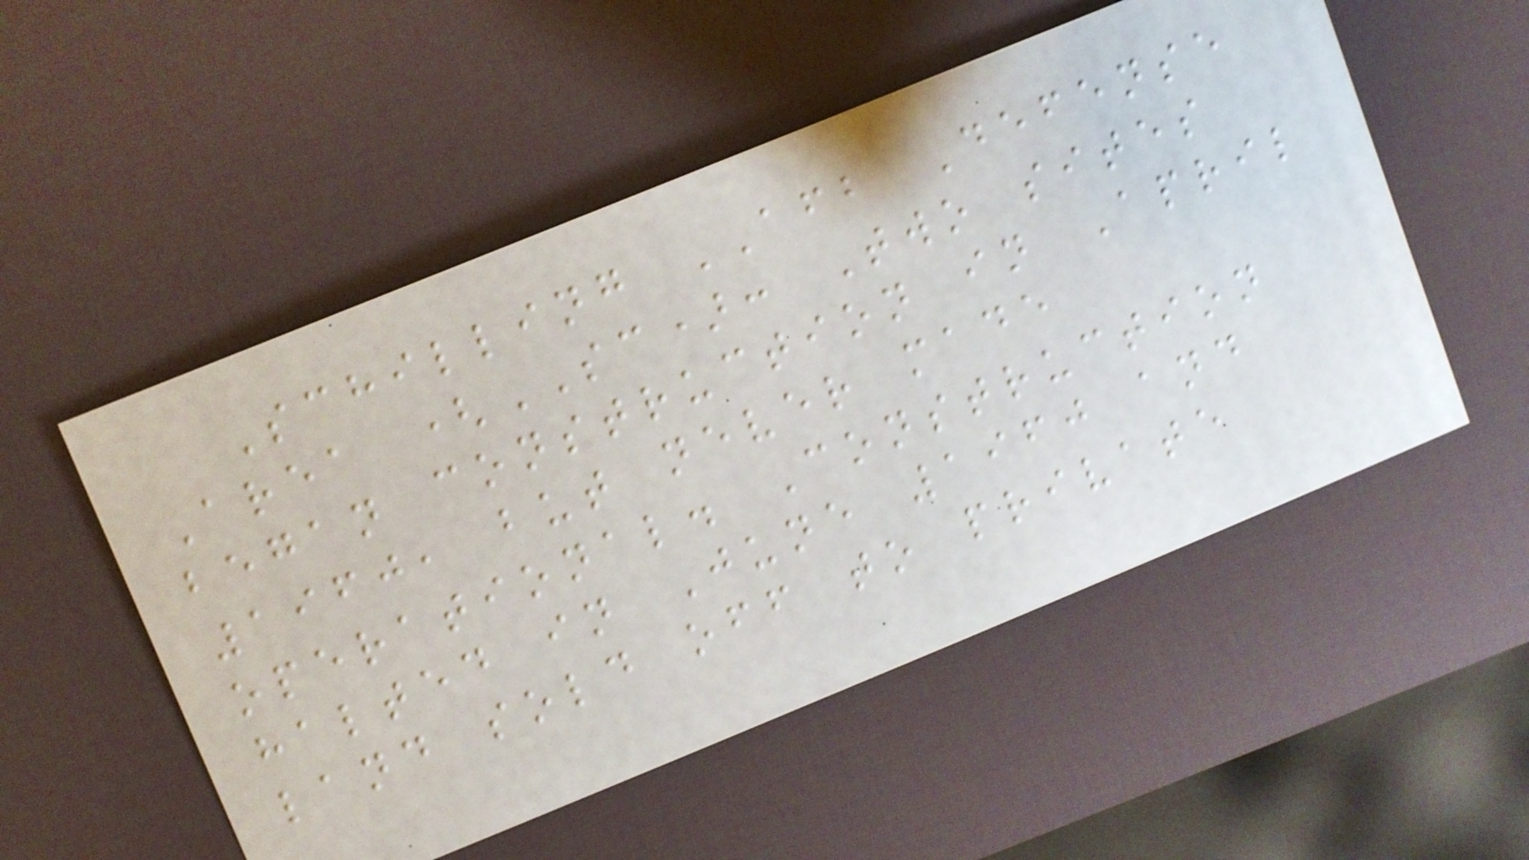Schilling AFB Defense
Area (SC): Two sites
began construction in April
1960, but never made
operational. Construction
halted in June 1960 and
land sold off to private
